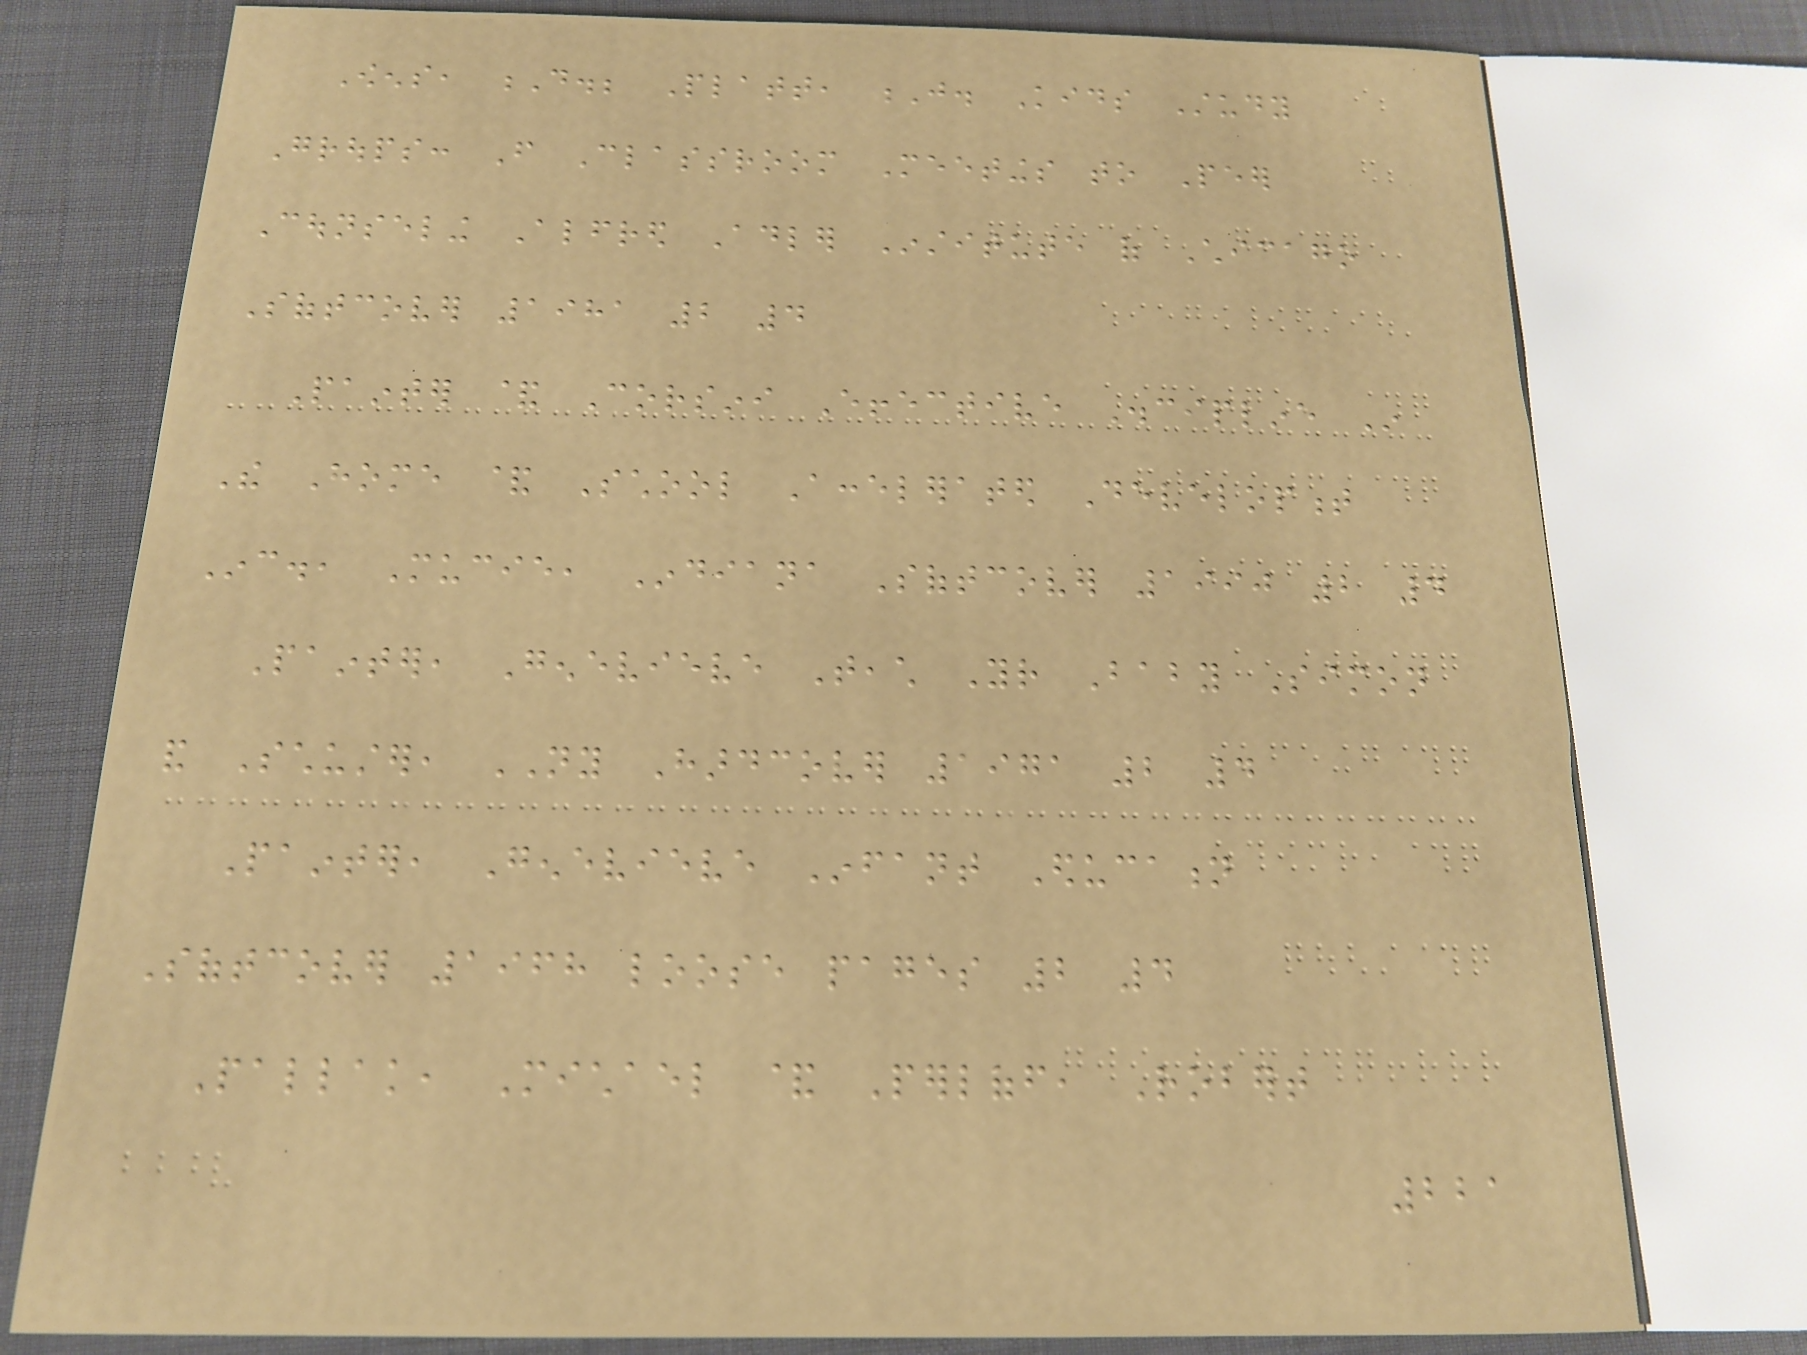Owens, D.; Platt, J. Kids Study
Groups: From Classroom Meetings to Peer
Counseling Alfred Adler Institute of Chicago
Softcover 1981 2 4
Painter & Corsini Effective Discipline In
The Home & School Accelerated Development
Inc., Mucie, Indiana Softcover 1990 2 4
Painter, Genevieve Teach Your Baby Simon
and Schuster, NY Hardcover 1971 2 4
Painter, Genevieve Infant Education
Softcover 1968 loose pages 2 4
Pallak, Michael & Perloff, Robert
221
